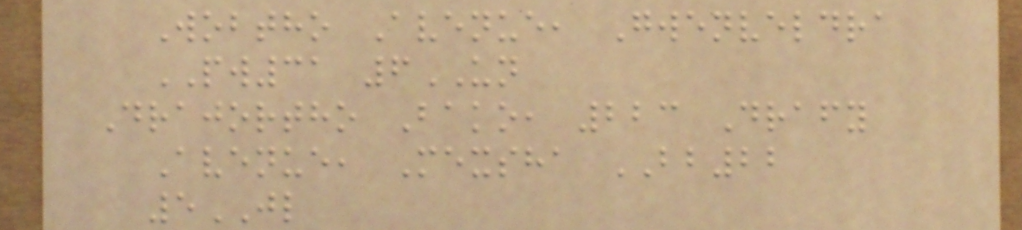Wobtho Avenue, Gwenveldra
PW31 6UN
Drajortho Bako, 223 Drafy
Avenue, Mexsha BB22
5JL
